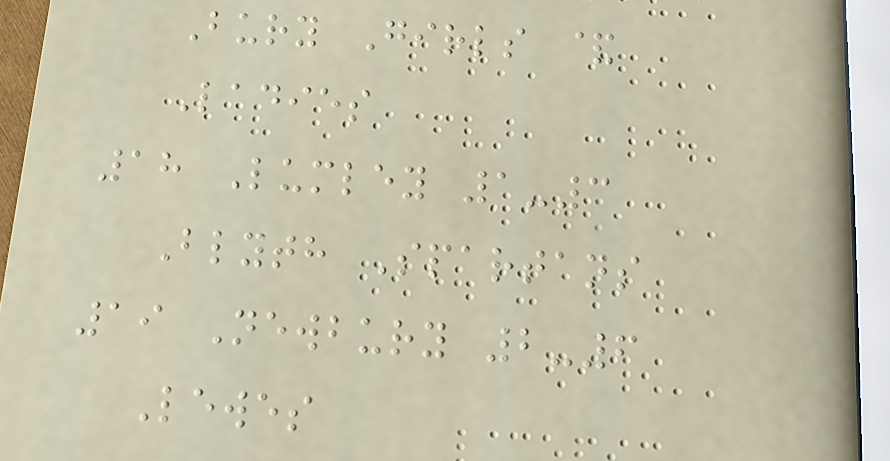Bury Girls &
Ladies
18 Lumley 1-3
Blyth Spartans
19 Newbury 2-6
Lewes
